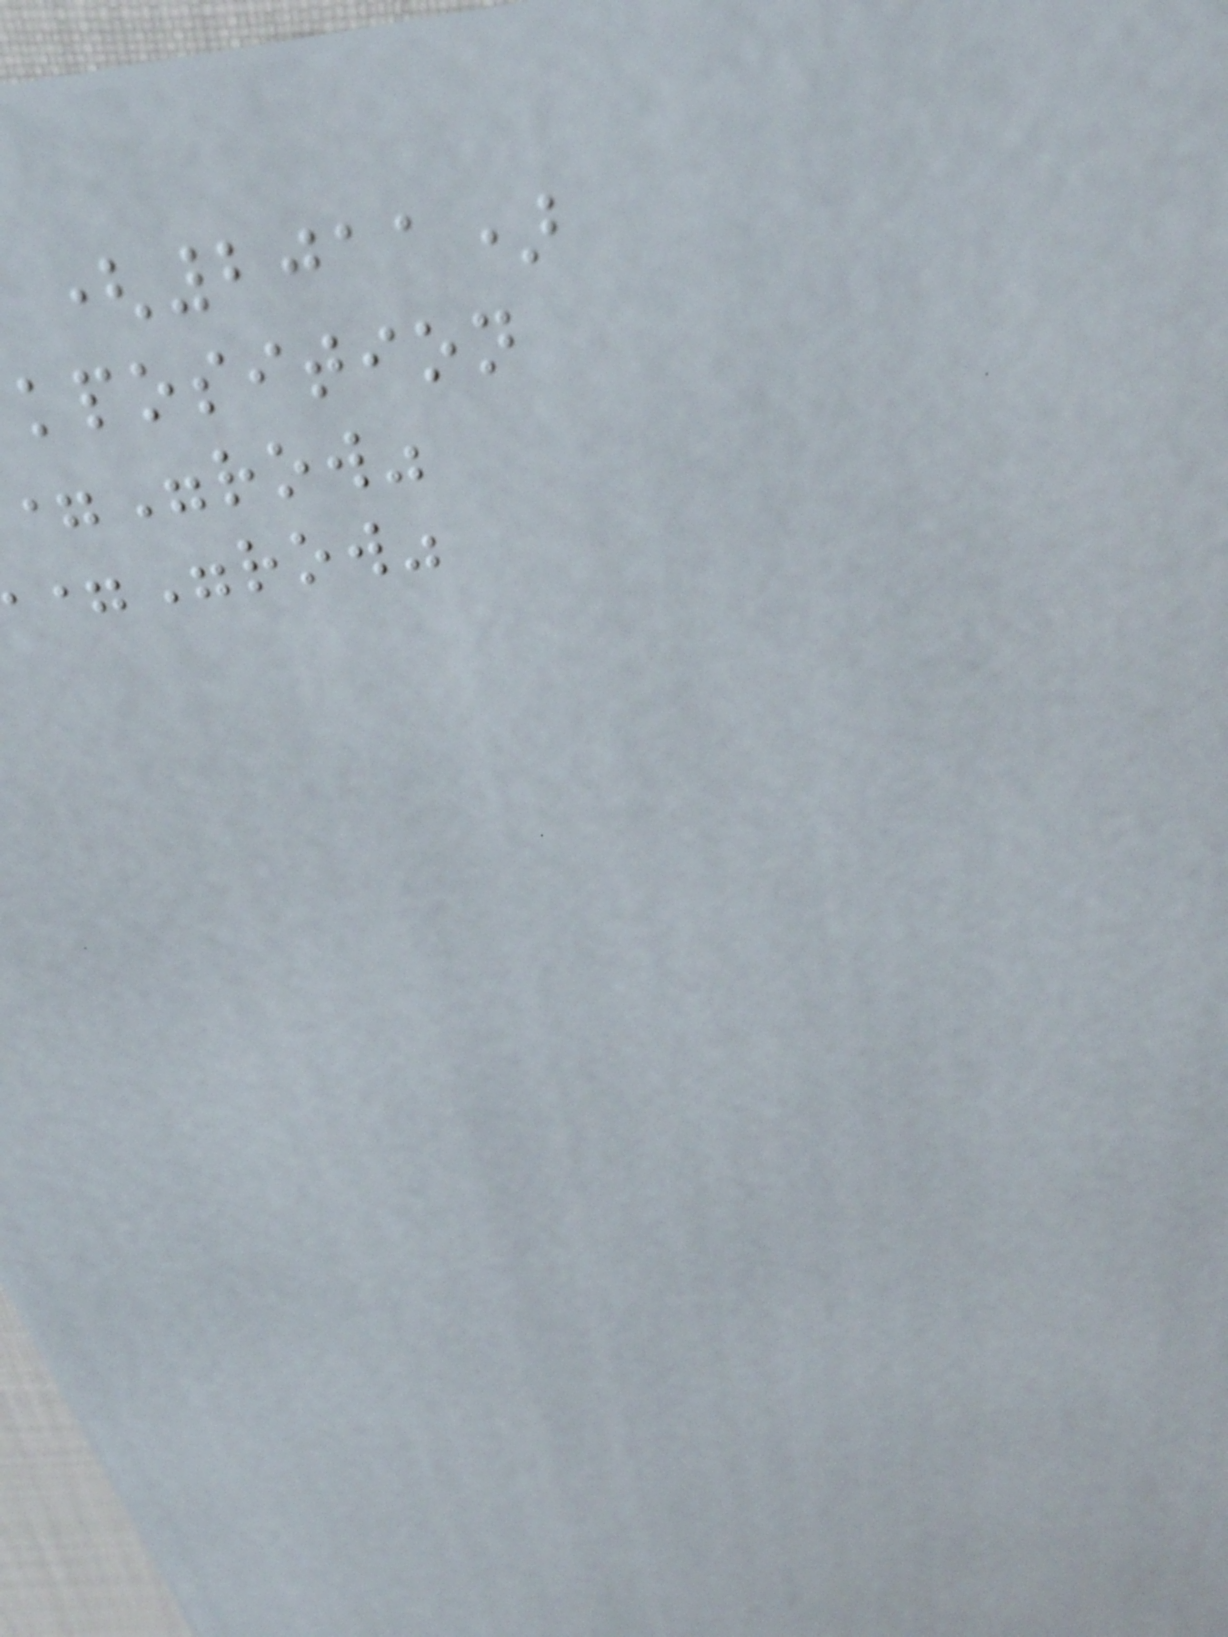(2011)
kposition
row"
="row"
